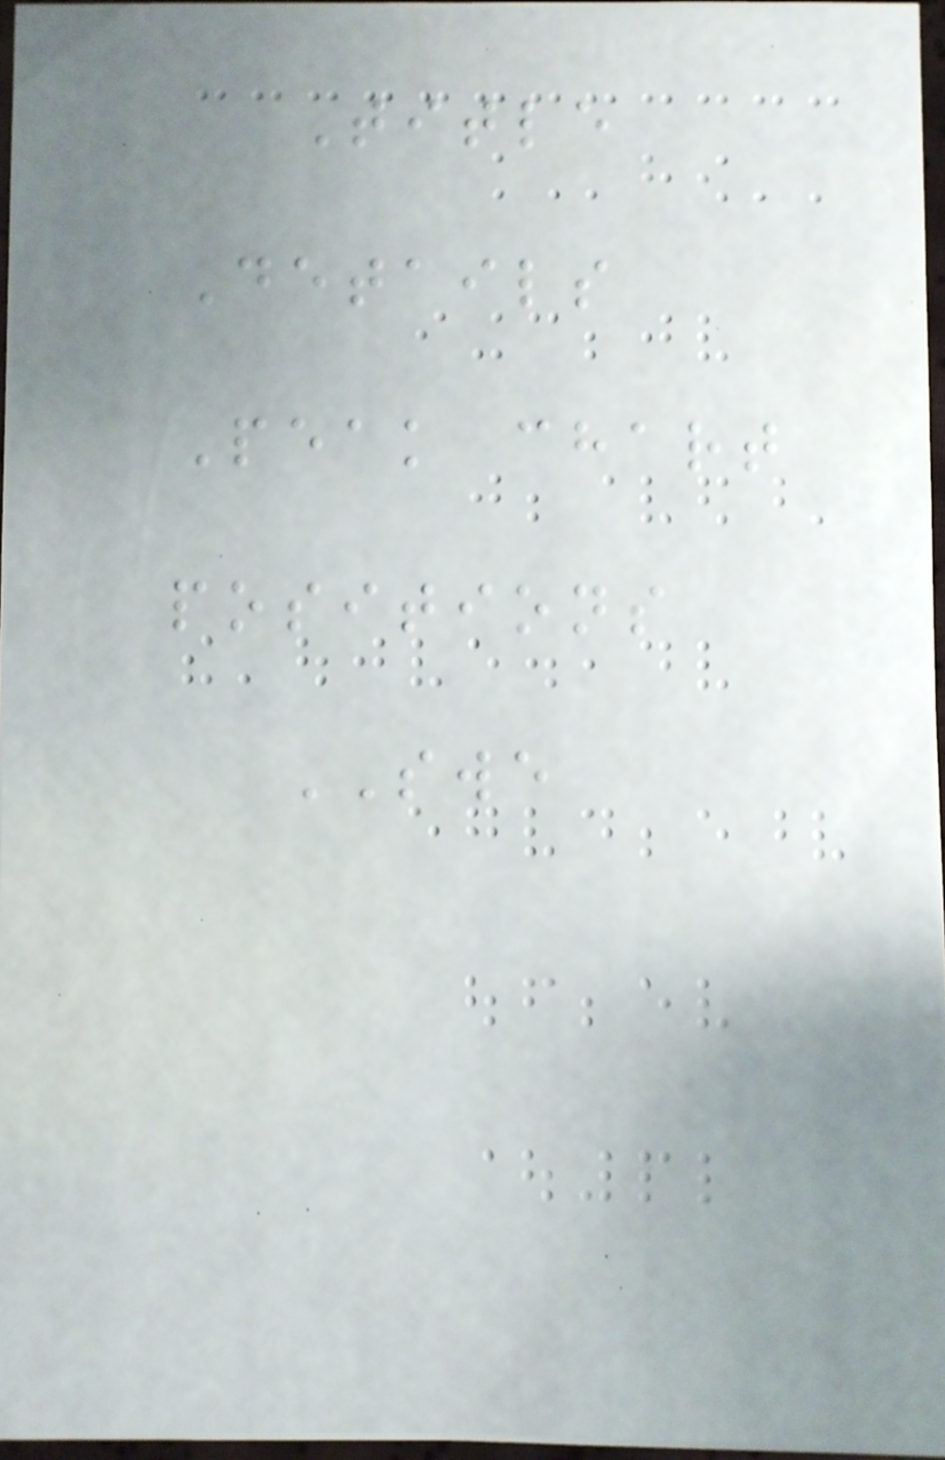Title
Details
Peak chart
positions
SWE
